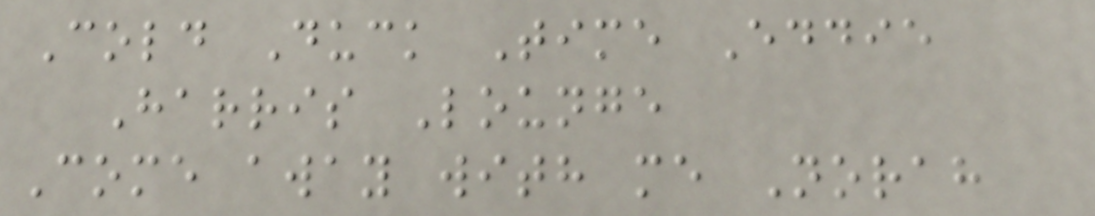Cold Duck Time Eddie
Harris Lounge
Come away with me Norah
